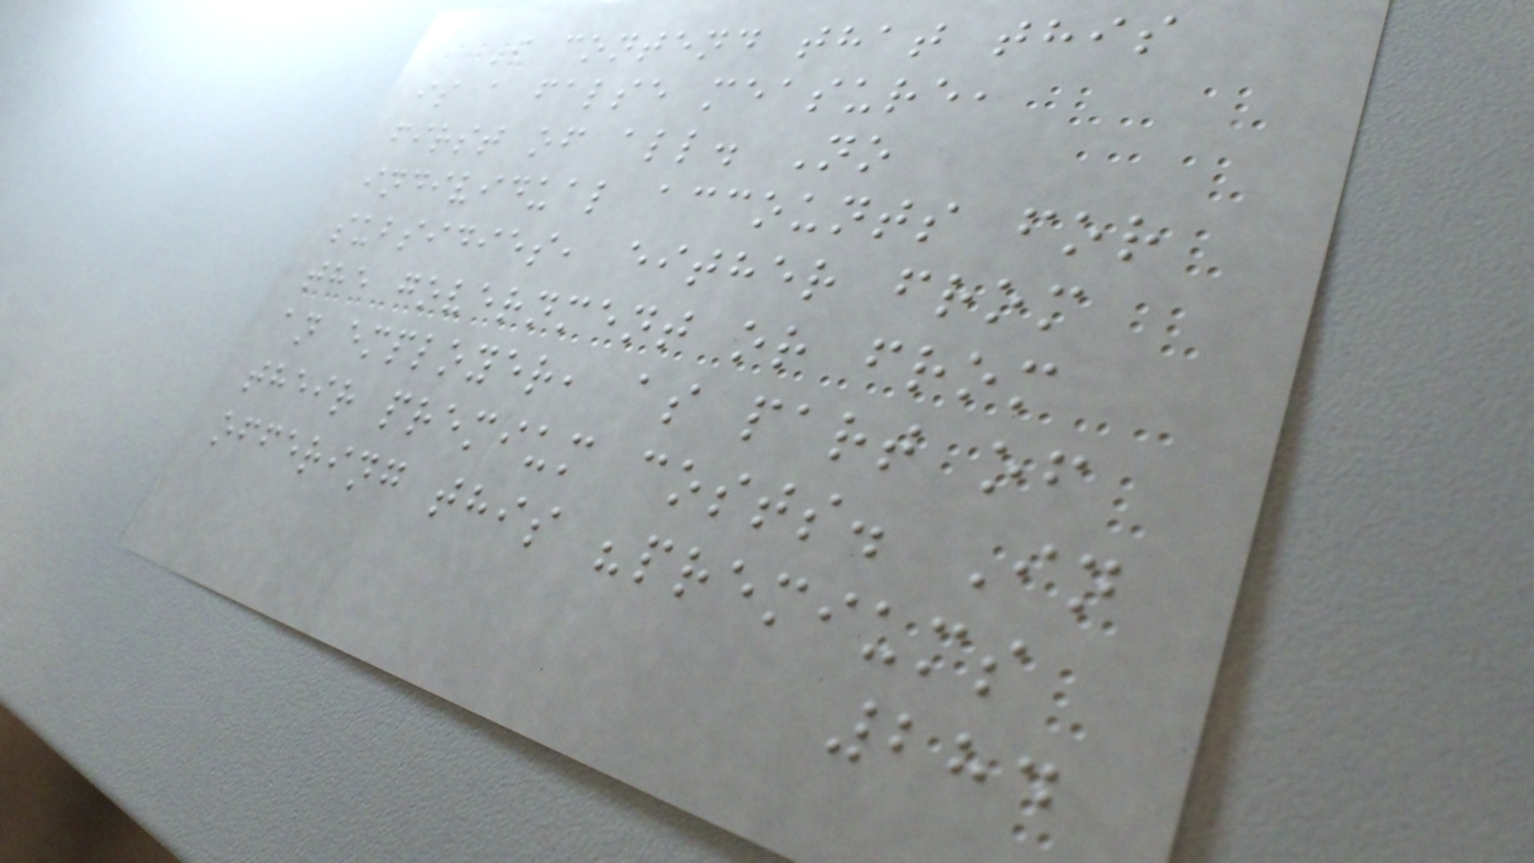I contend that this
is a false measure,
first of all. No
individual accounts for
subsidies, either from
the government or from
an employer, as part of
their premium costs. In
offering this "premiums
284
